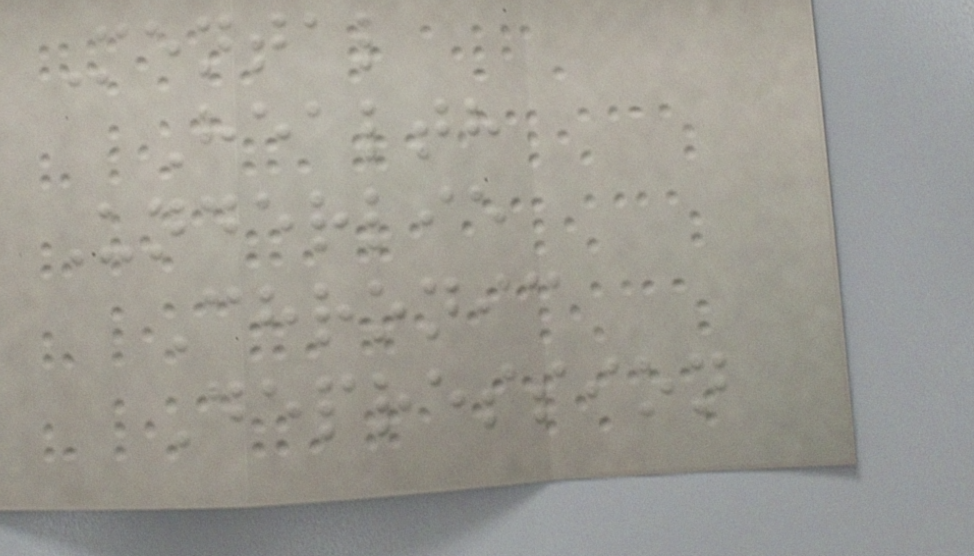Mental
Health
Underlie
Chronic
Depression
